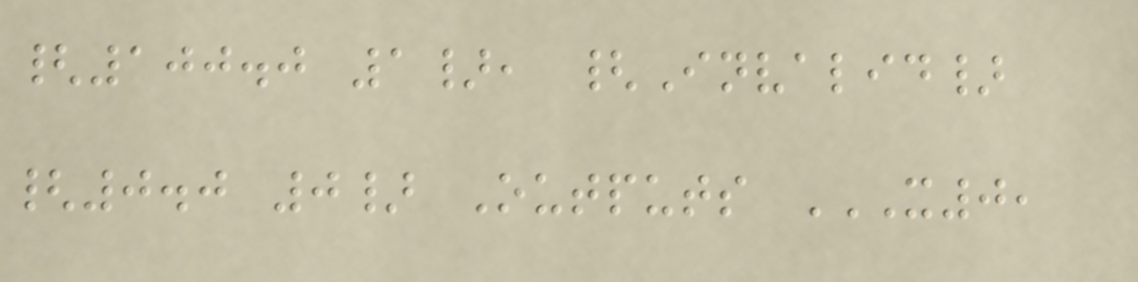{100.0 1}, {Invalid}
{0.0 0} Outputs X0,
